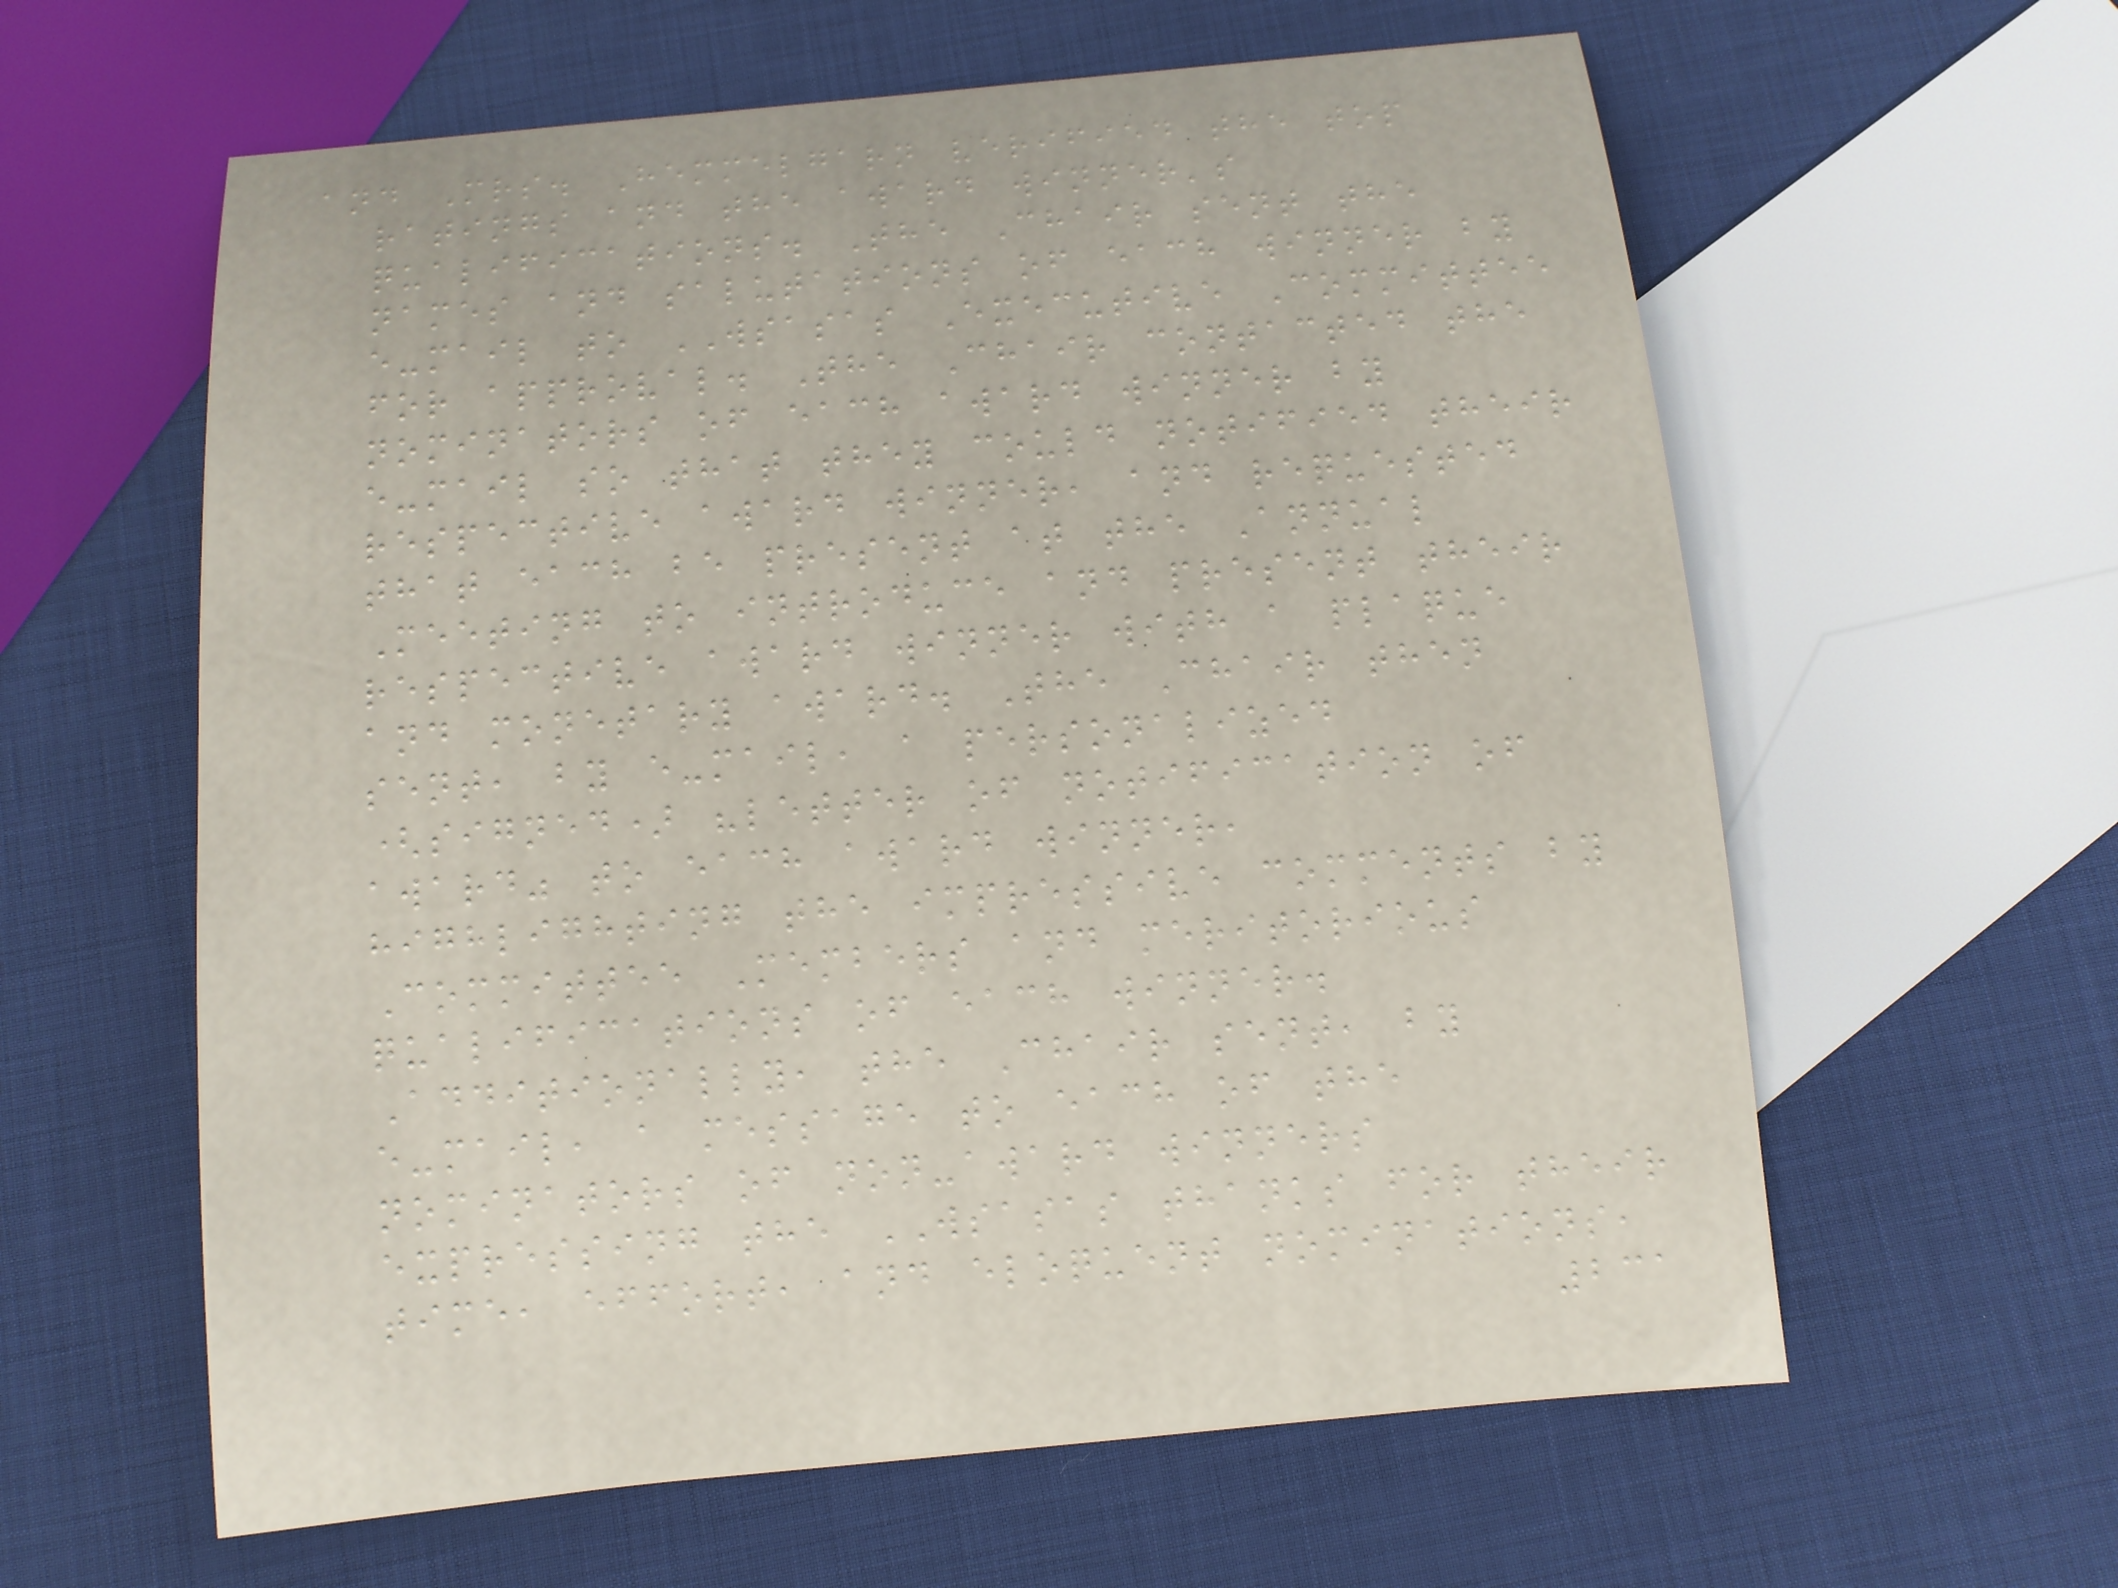and Mrs. Hemmelgarn verified the top
ratings and the award winner's
qualifications. The Chair sent the
names and salutations of each winner by
e-mail to WSASAS Executive Committee
for approval. The Chair contacted the
nominators of each award winner by
e-mail so that they could notified their
respective award winner, and requested
that each be present at the Annual
Meeting to introduce and present their
respective award winner with a plaque
and monetary award. The Chair then
sent, by e-mail, a personalized
(signed) "letter of notification of
award" to each award winner,
highlighting the impressive comments by
Committee Members and meritorious
qualifications of each winner.
Additionally, the Chair sent, by
e-mail, a message to each of the
nominators of non-award winners
expressing the WSASAS thanks for their
time, effort, and eloquent nominations,
231
